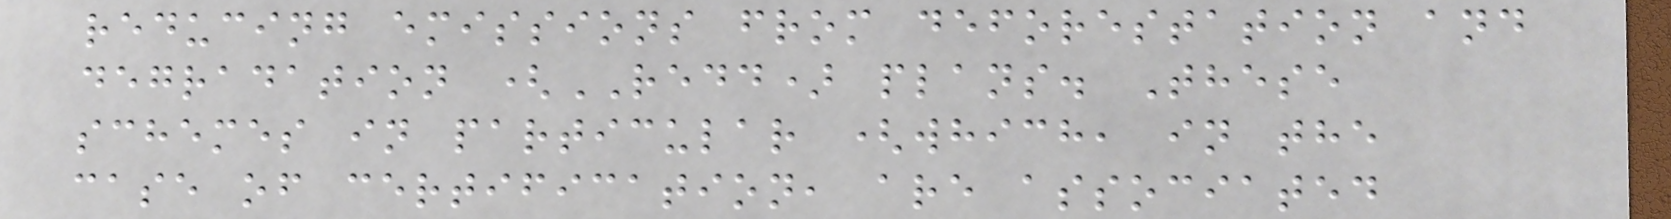reducing emissions from deforestation and
degradation (REDD) plans. These
schemes in particular (which, in the
case of certification, are associated
